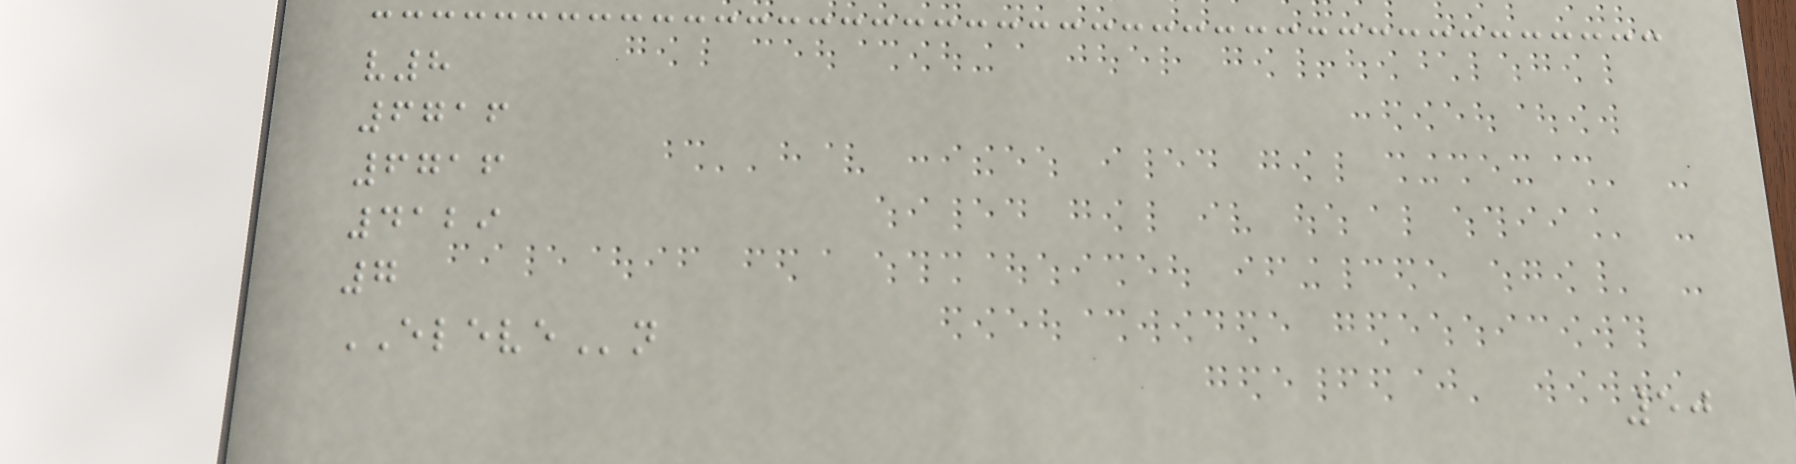v8
6716
6716
4129
7
ELEVEn
50
